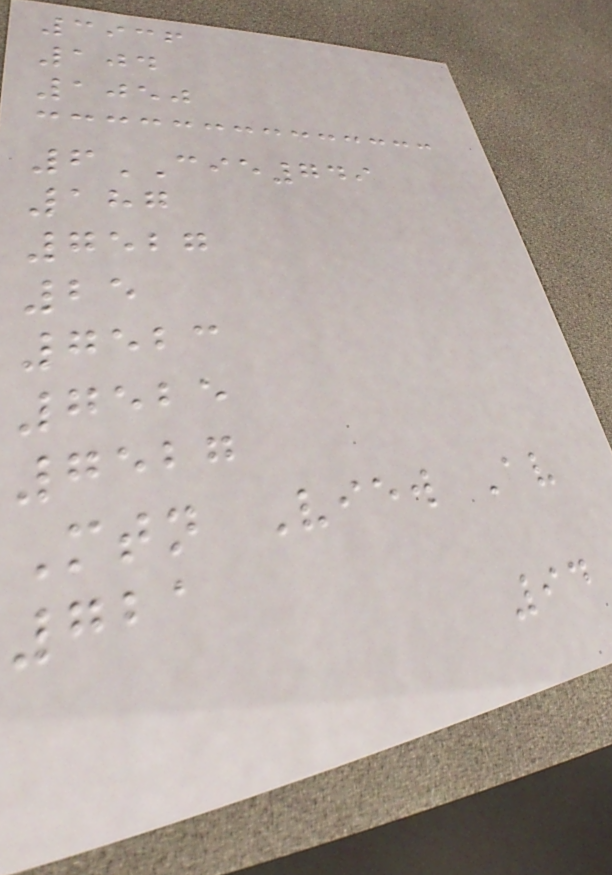3936
104
1050
6CIE749
187
7527
25
7523
7525
7527
Mtn View Av
721
94
